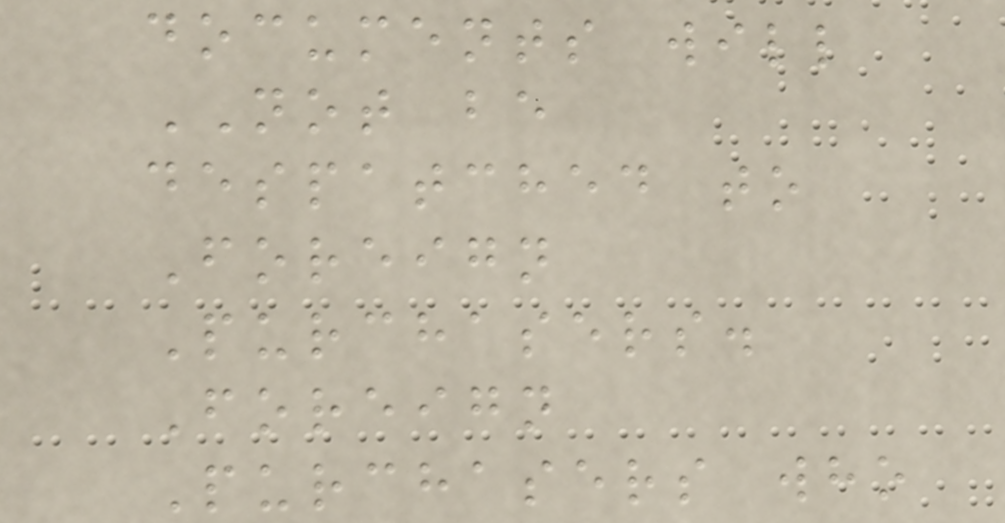documents will
NOT be
despatched to
Foreign
Purchasers.
Foreign
Purchasers who
